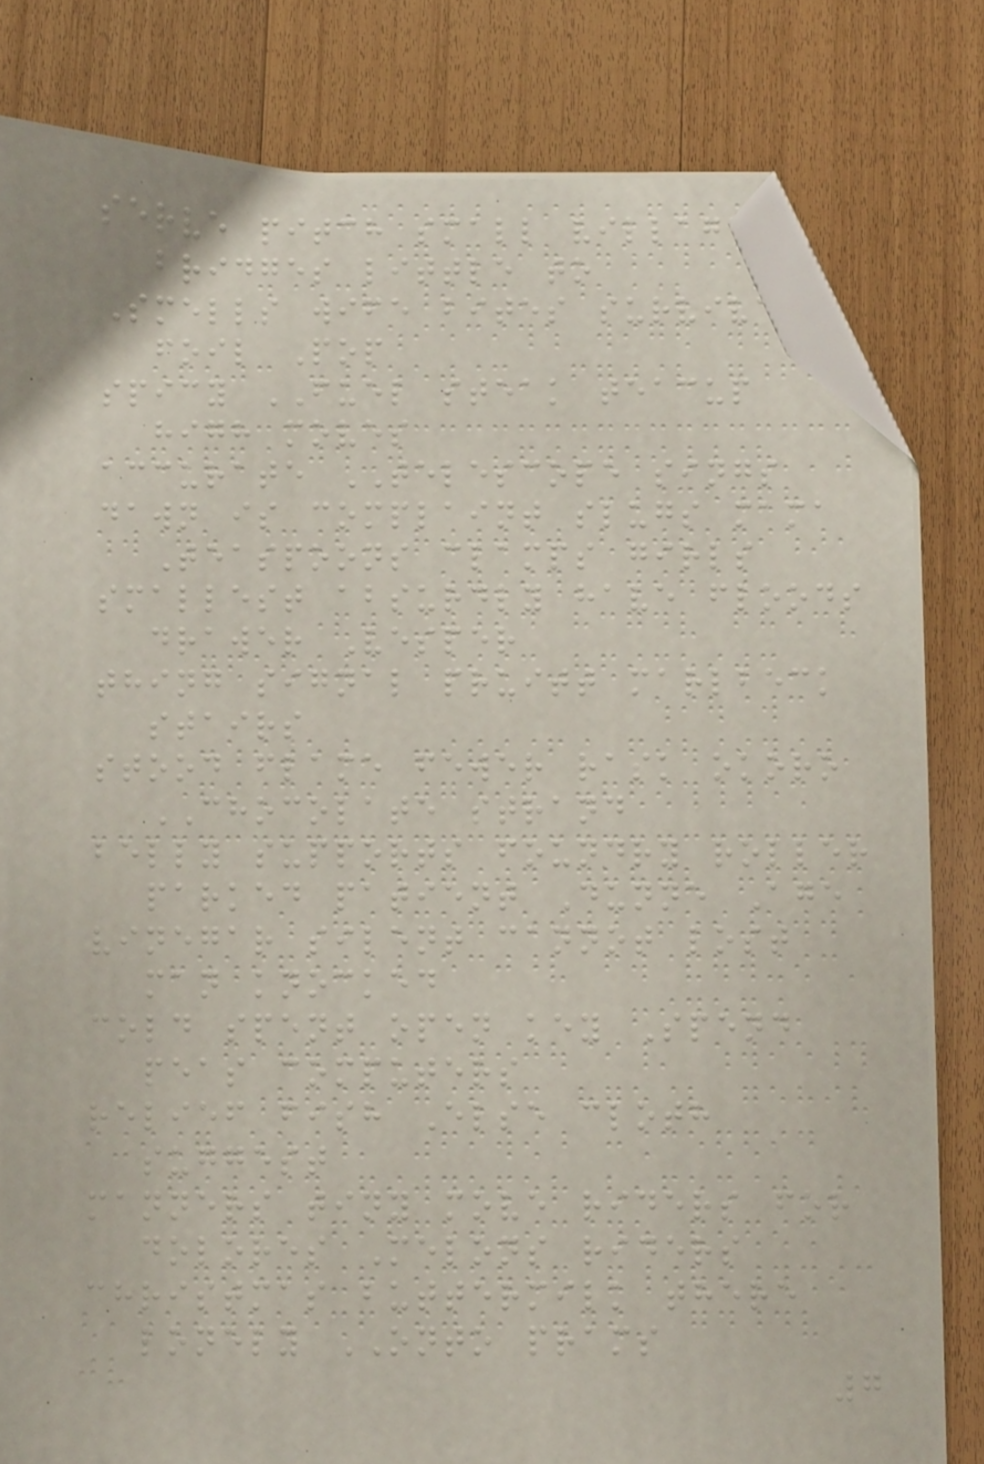serve pitch small village
bridges little to
Smells wife bites survived
foil Pop
spicy FUEL steak teacup
high moves
accurate TELESCOPE sings
dawn is complaint slugs mama
Teaspoons clamps girls
smallest absurdly have floods
drawer Vesper
thing signal pruitt marlbeck
stairs
stood flame fewer rask okoro
CHOCOLATE strand
belly supports foundry roller
parked patient Dunne Age
vinegar silent cannot lost
man knocked
cold spent open key Spend
peas computers
relief fish Else cloth
suggest
manners tiny move riders for
dolores Melons riders
christmas buttermilk there
lonely ONTO prams
7
